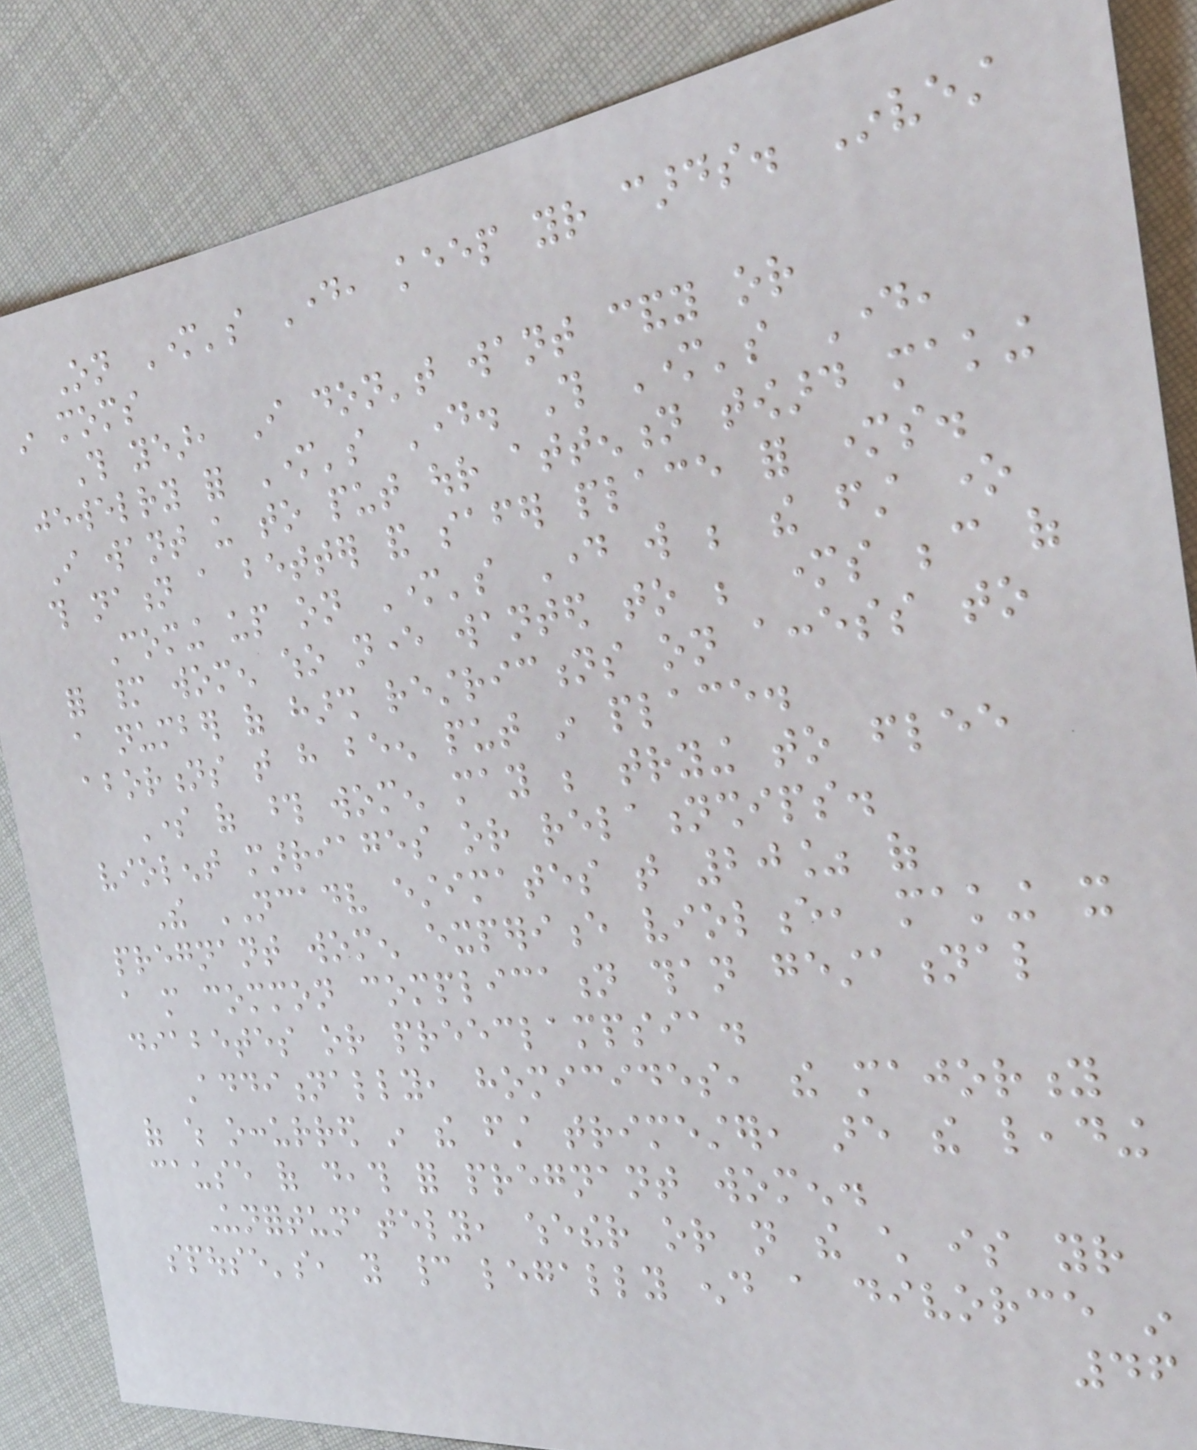On Mother's Day, keep your cards. Invest
in moms
This year, I don't want candy or
jewelry for Mother's Day. This Mother's Day,
I want us to put our attention toward making
this nation a better and safer place for mothers.
Coming up on Mother's Day will be the first one
for many women who never wanted to be mothers because of
a number of harsh restrictions on access to
abortions that have been put in place.
Some of those women may be trying to flee
violent marriages or relationships.
The NCADV estimates that 20% of
pregnant women experience violence, making it
a more common complication than gestational
diabetes or preeclampsia.
Additionally, homicides, the majority
of which occurred in the first trimester, are the leading
cause of death for pregnant women.
Unfortunately, whether or not the child is your
spouse's, you cannot legally end a divorce in
46
